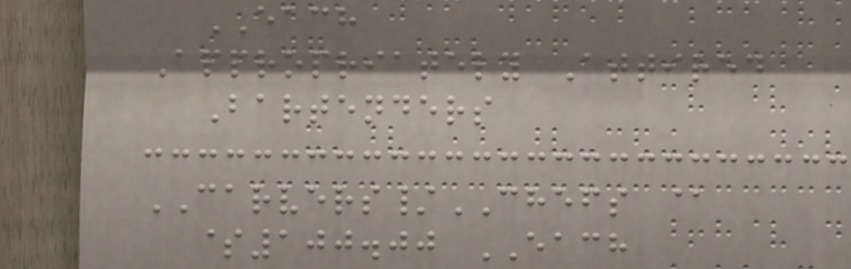EACH
Appropriately Attired
Bartenders
CARVERS/CHEFS @
$100.00 EACH
